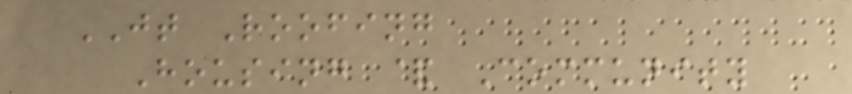JT Roofing
Housing & Community
